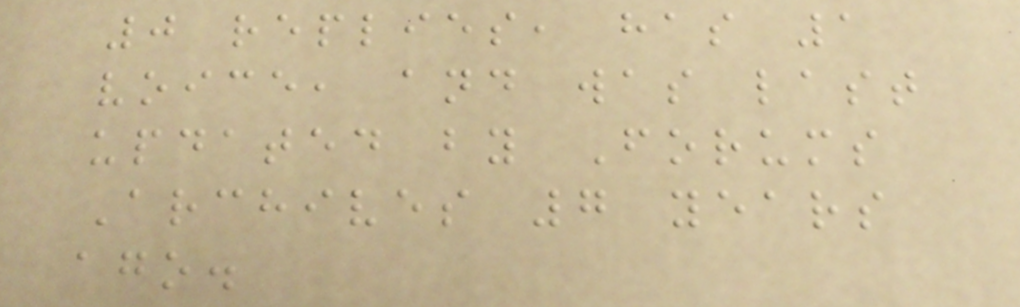0 replies, has 1
voice, and was last
updated by Forums
Archives 7 years
ago.
